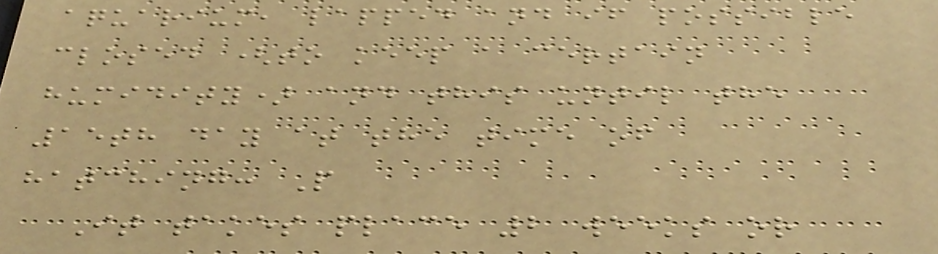aquarium, lapped and if possible
closed (to keep a certain
humidity) and this until the
15th day at the time of
hatching: P
It takes place 2 weeks or
